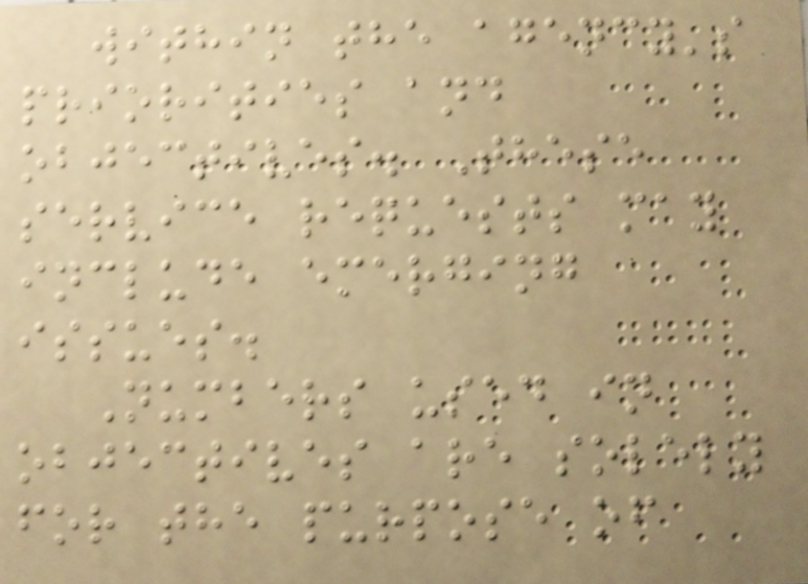within the agency's
priorities and
objectives. These
service requests may
include emerging
issues.
Numbers used in
objectives are solely
for the purpose of
